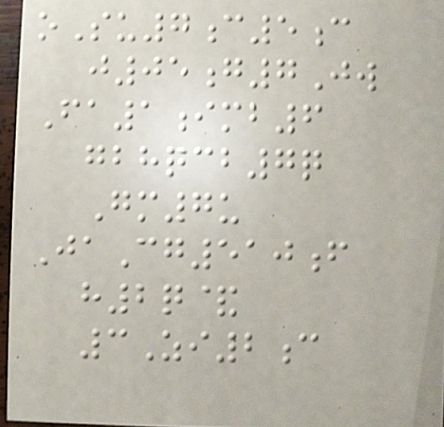oSu7c5c
j05g7Jw
Fa1imb6
gbhqcb7q
Gm7u
JaCg510f
h2q&
3Zi2c
